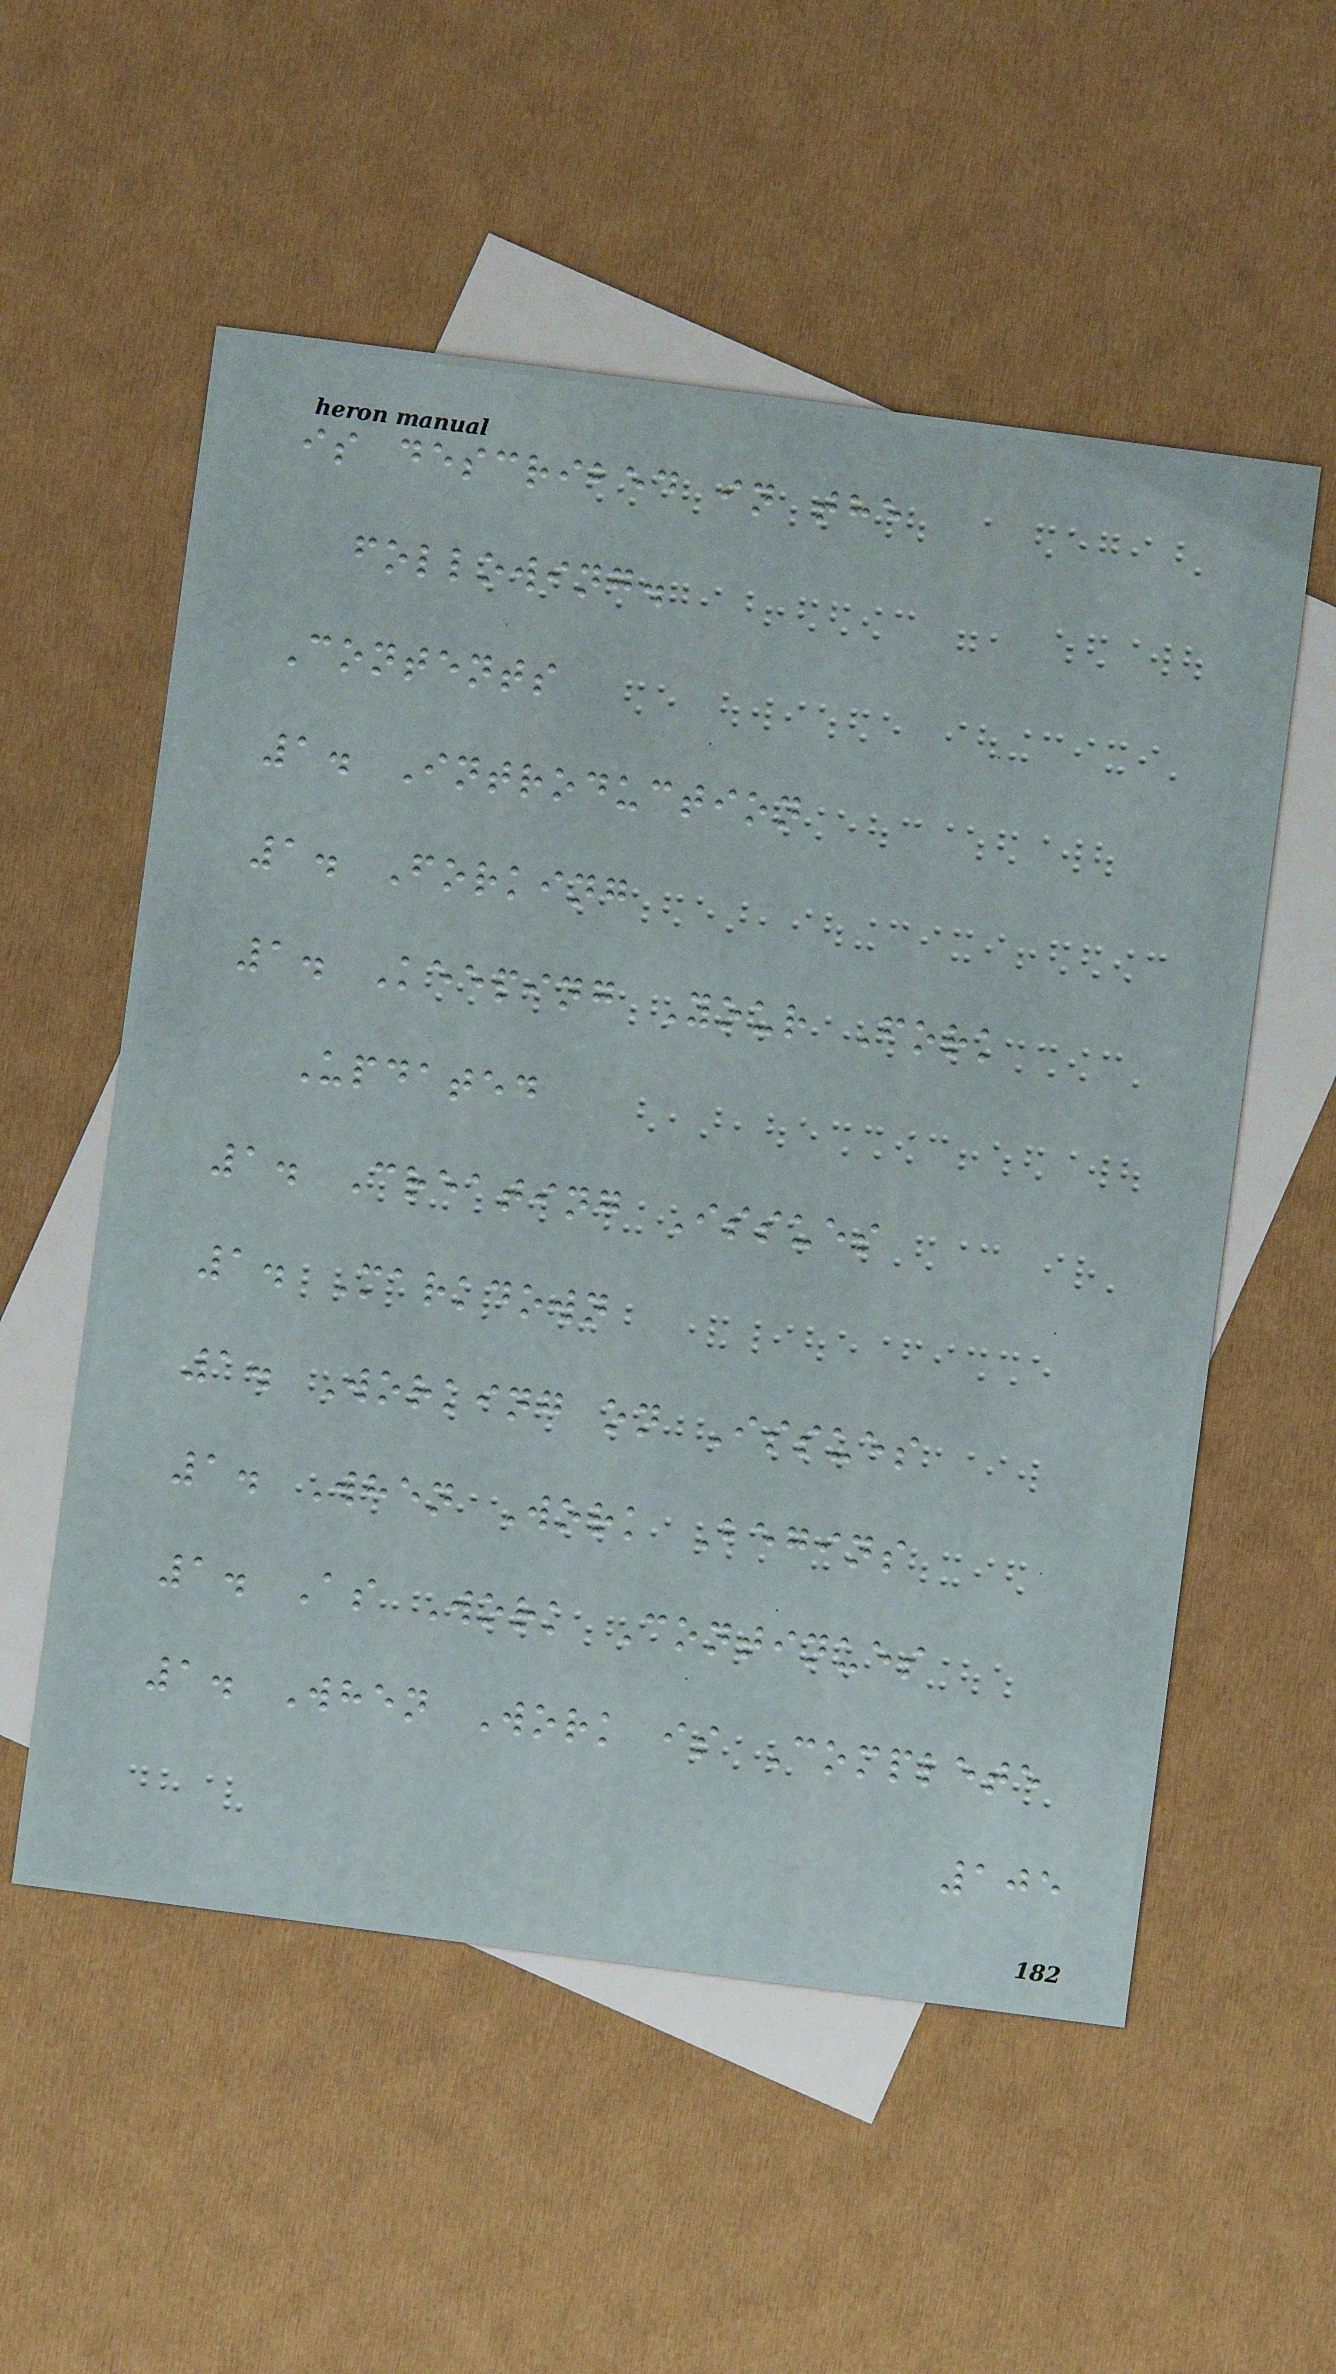is described in the
following.
Contents
1. Introduction
1. Forking
1. Keeping Your Fork
Updated
1. Creating Issues
1. Markdown
1. Working on Issues
1. When Work Begins
1. As Work Continues
1. When Work is Complete
105
